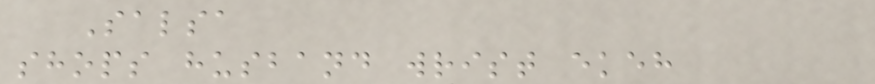Salsa
shops husband wrist ekeh
